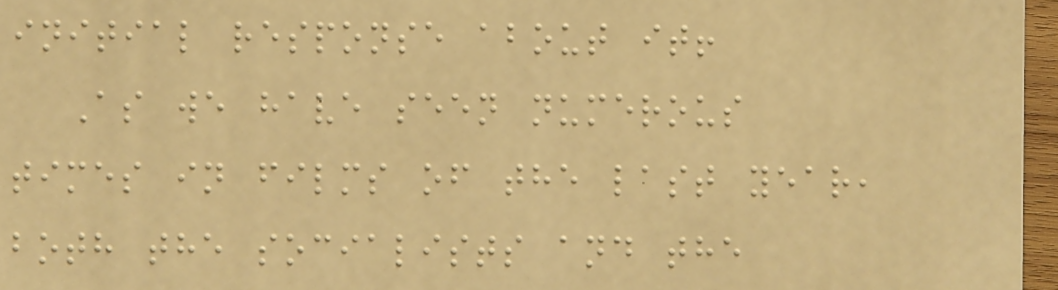initial response about it!
As we have seen numerous
times in films of the last year,
both the socialists and the
